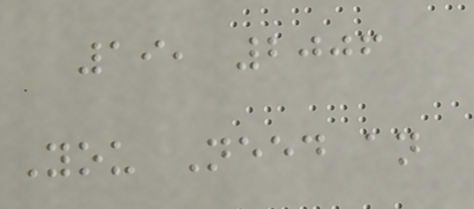19, 2006
You Need an
